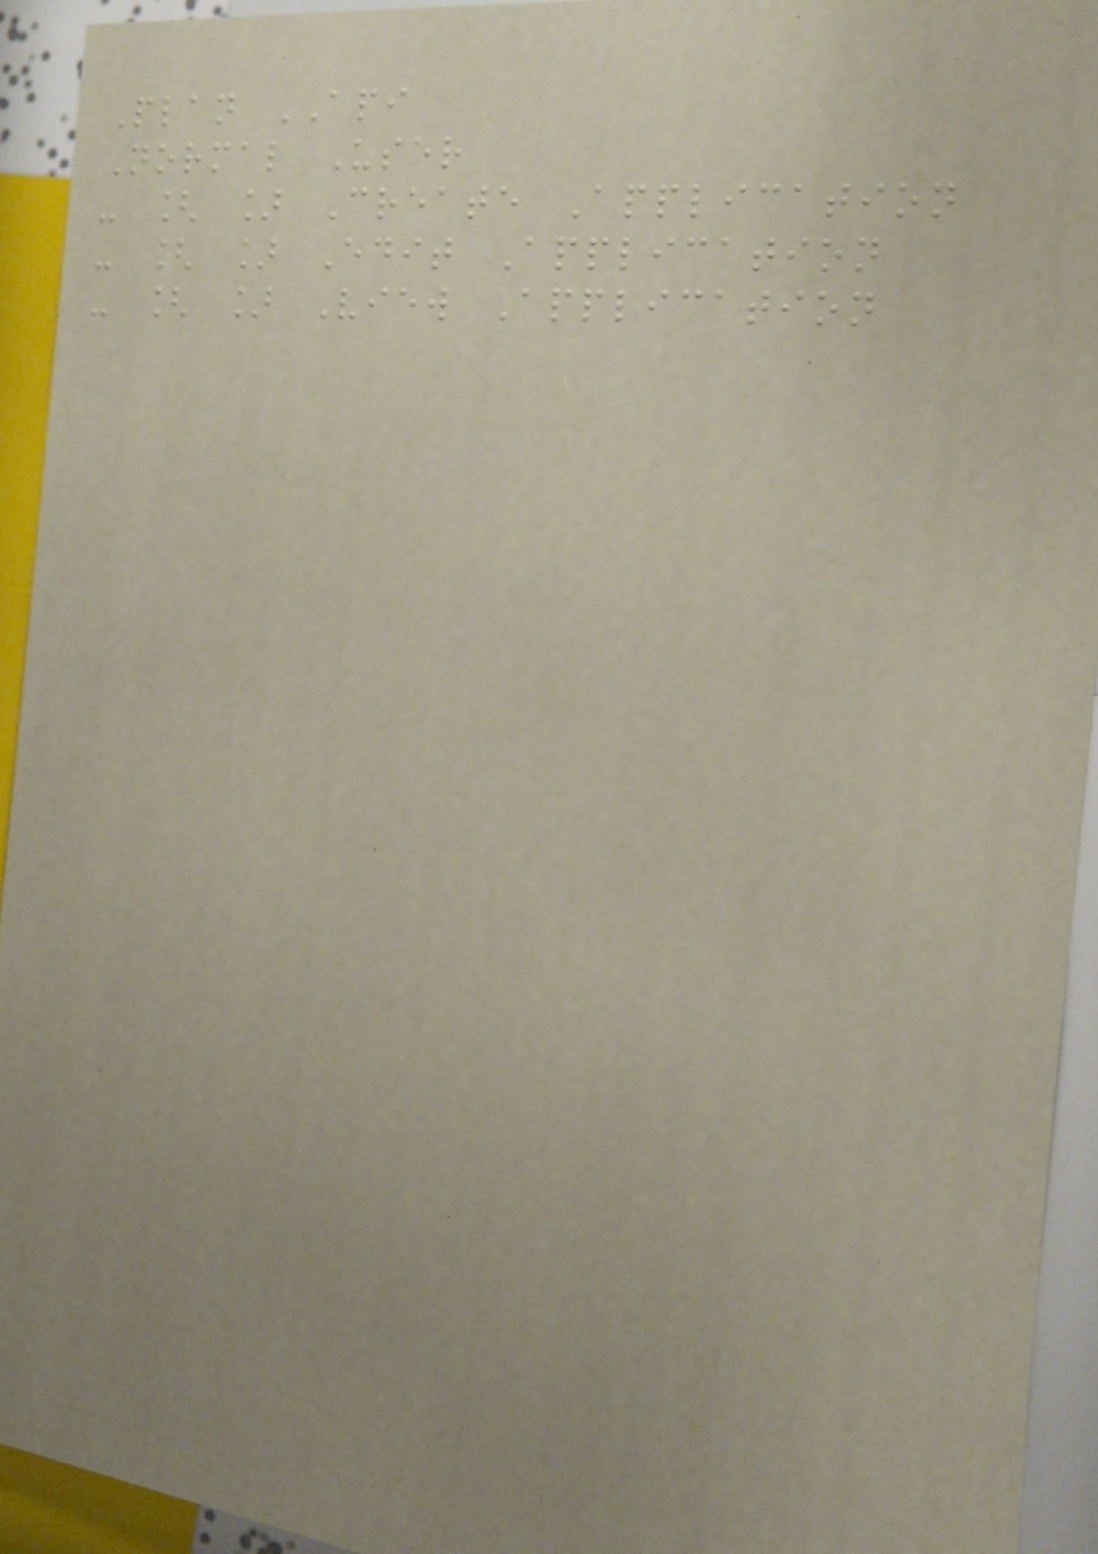Plan API
Normal User
- [ ] Create Application
- [ ] Edit Application
- [ ] View Application
